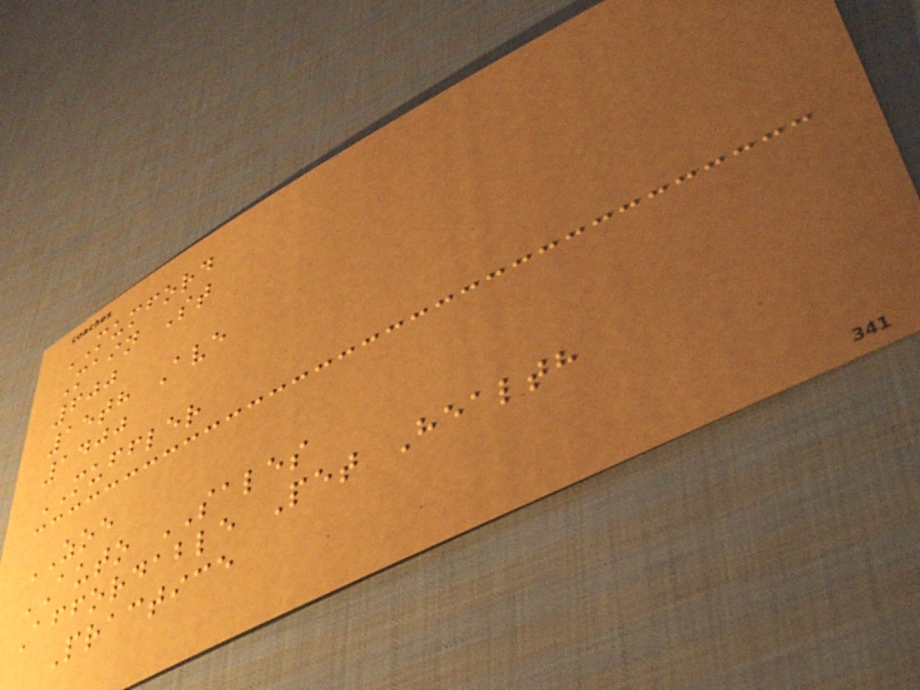MUMFORD
Main St
600
15th Ave
1400
MUFFLER
ZOE
AUTO SALES
Affordable Pet Health
Practice
